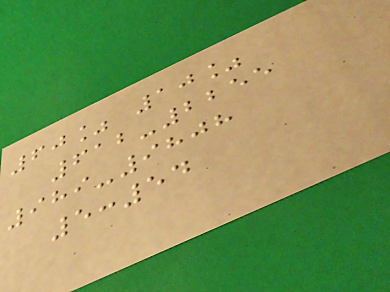60% 10%
612-2255
989-9808
5:54
